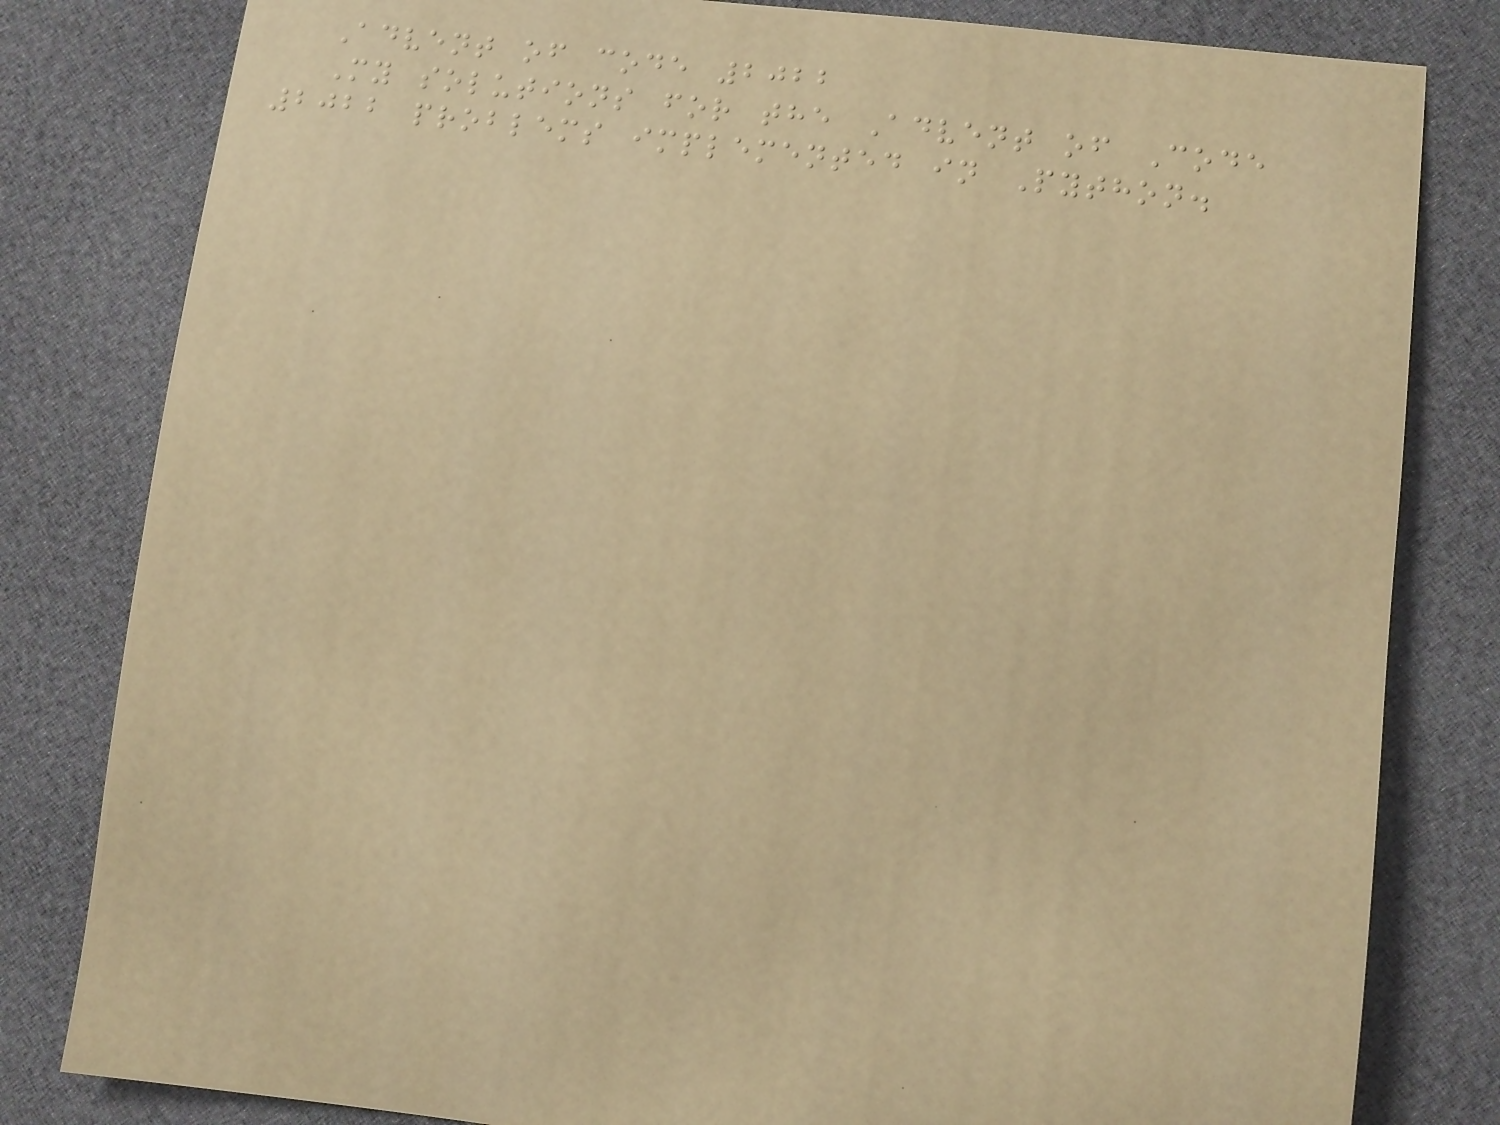Advent of code 2022
My solutions for the Advent of Code
2022 problems implemented in Python.
